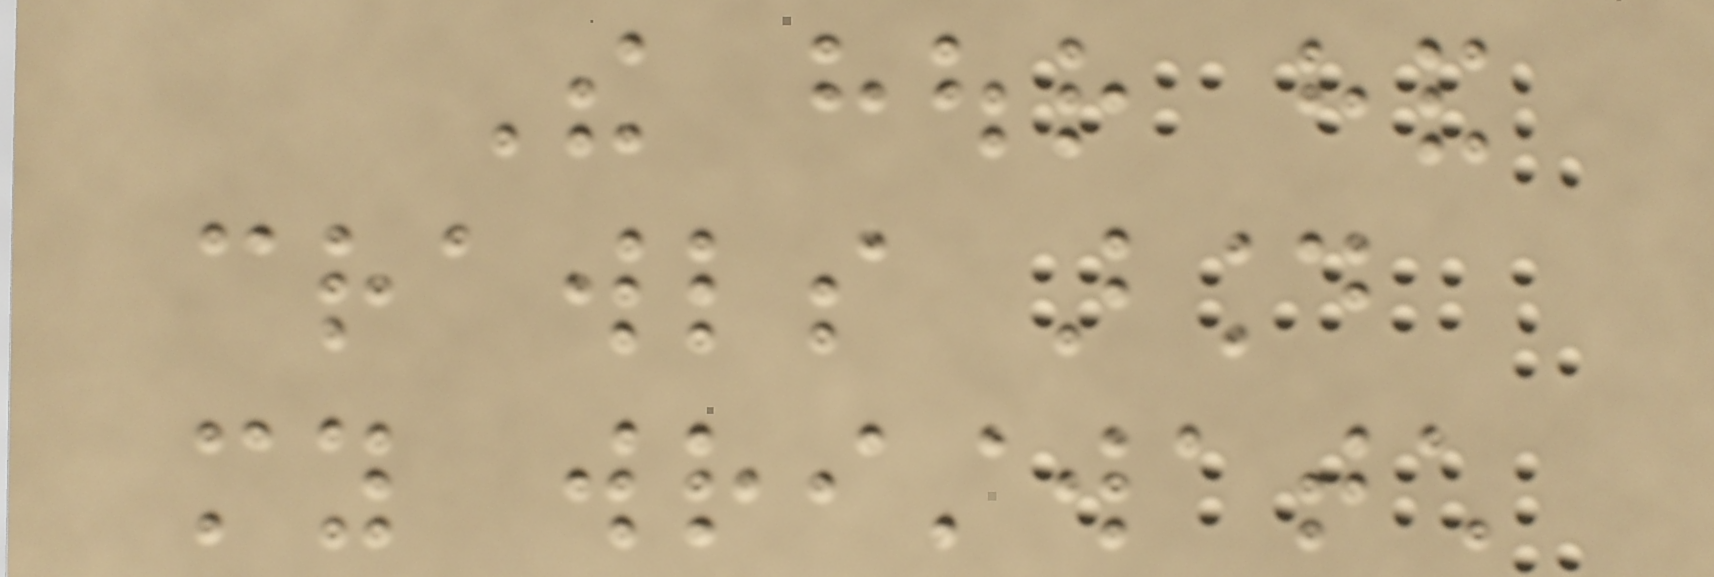The hour hand
crawls around
my wristwatch
